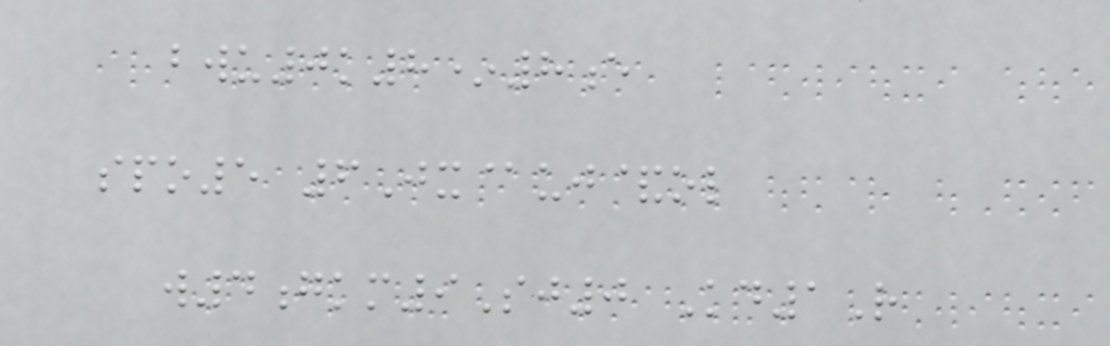bwu0k8*8e
spo5 6Jx@uj&ol
w4gkm9Sj0 Kd1R
